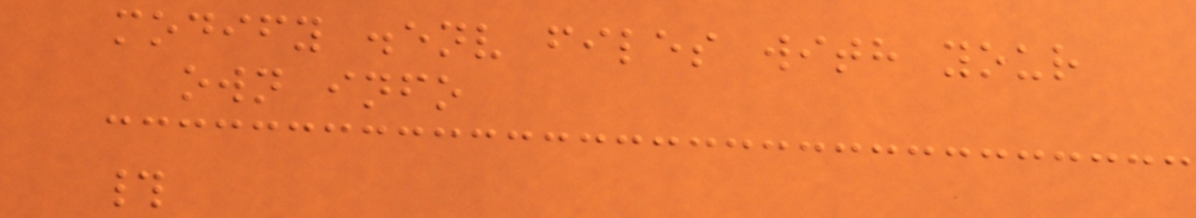modify .env files with your
own info
#
